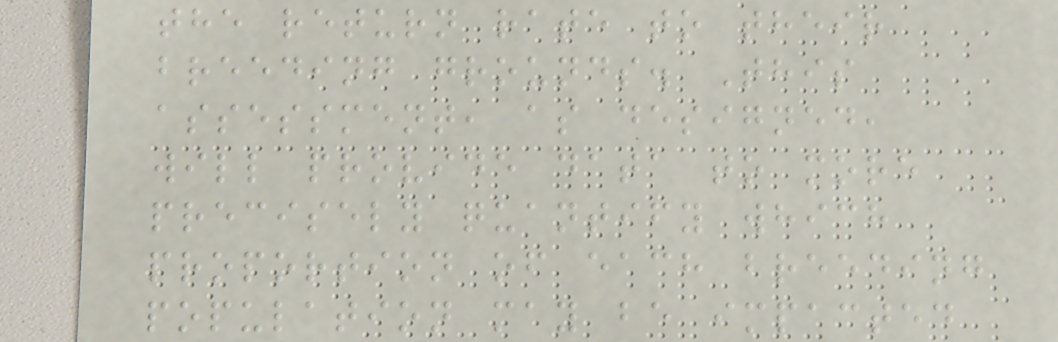the return rate to their
breeding grounds. This
assessment, as designed,
will provide data to more
precisely quantify which
proportion of each breeding
population may be impacted
